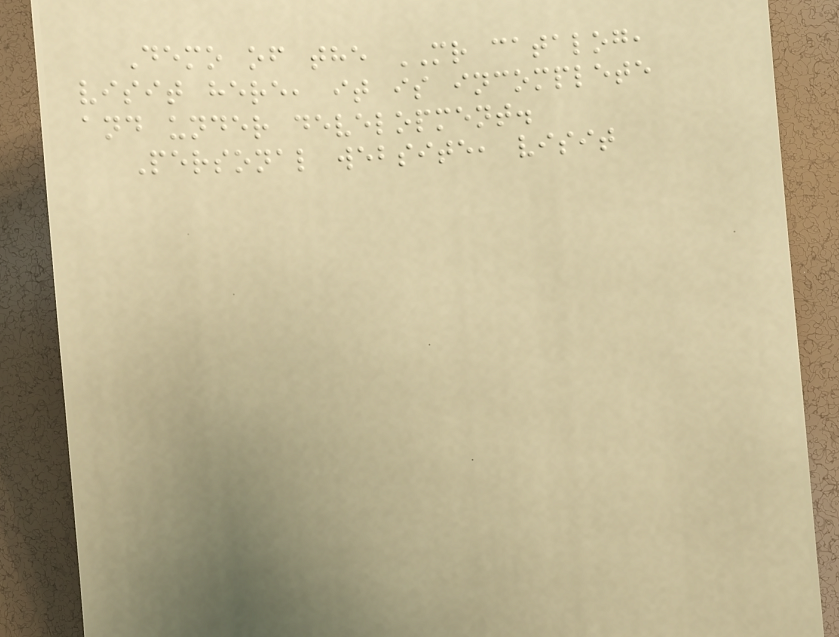Demo of the MR catalog,
visit here, it is incomplete
and under development.
Personal website, visit
